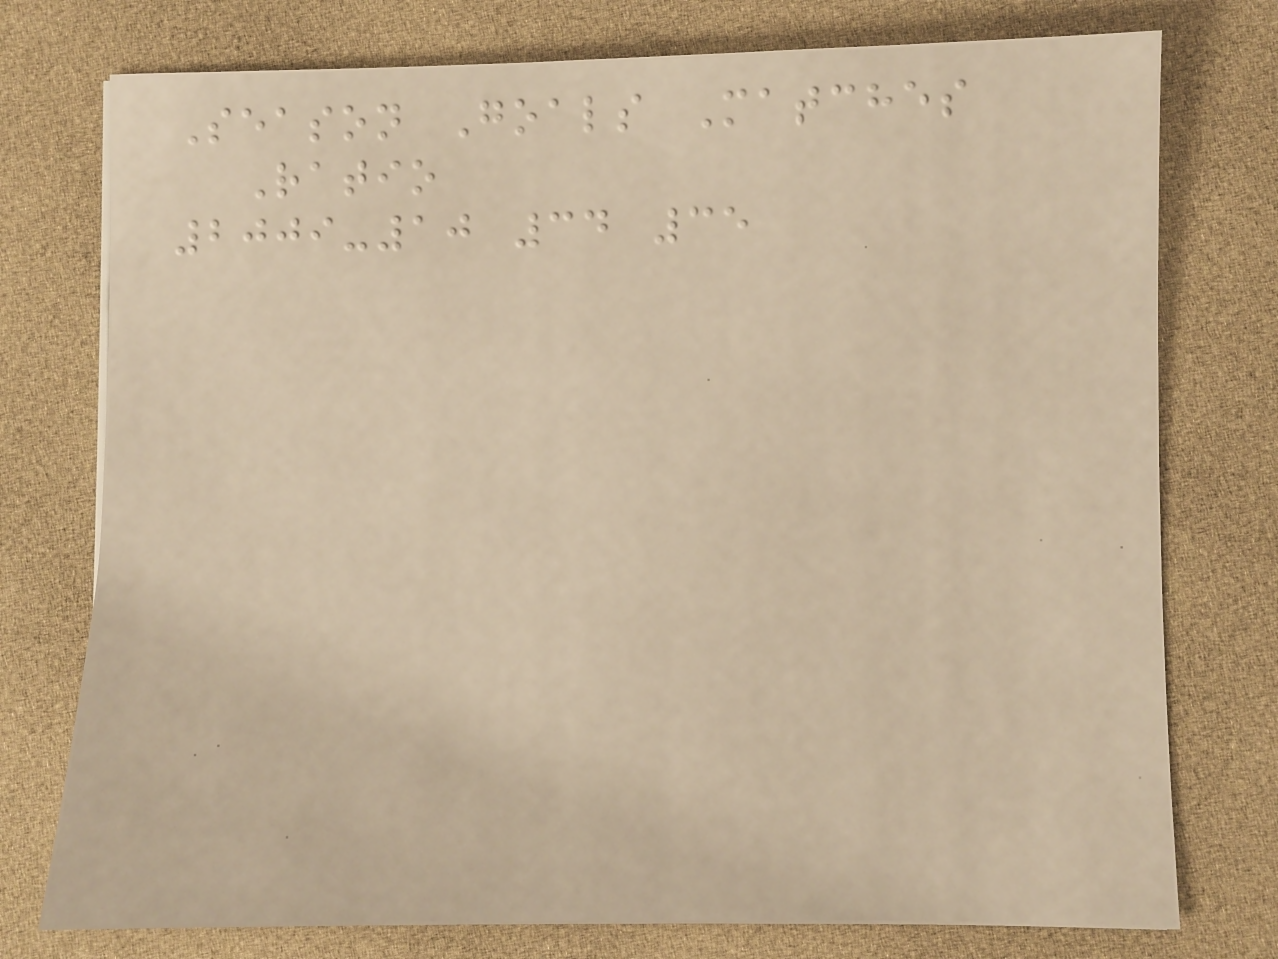Season Goals Matches
Ratio
2009-10 34 35
